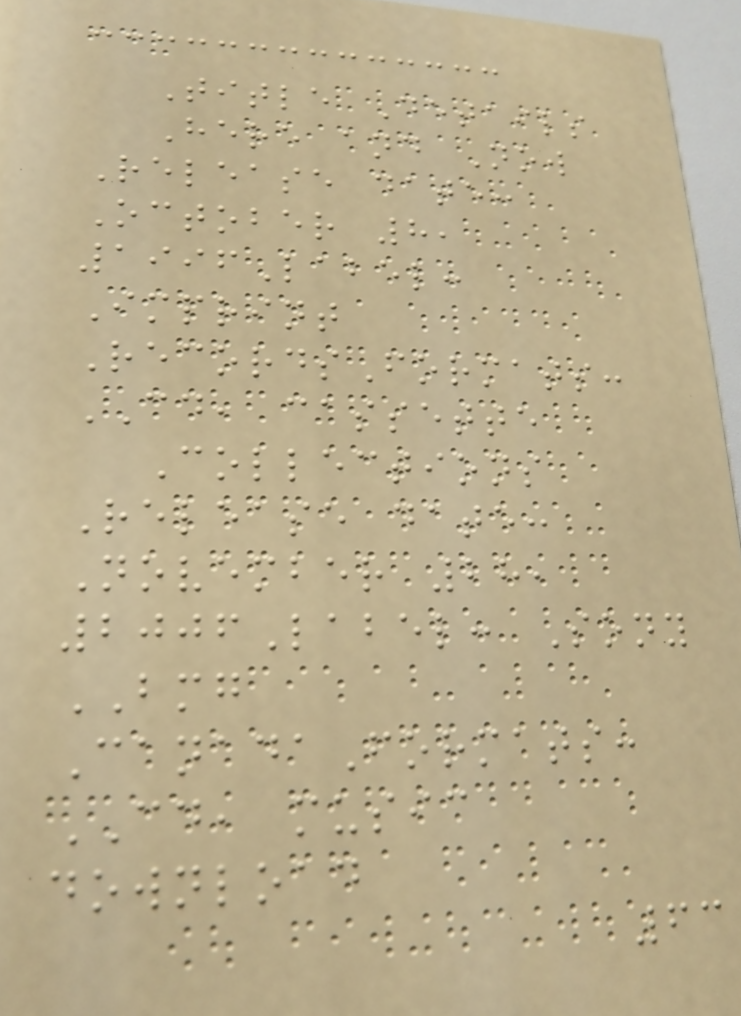Title Details
Here and Now
Release date:
October 8,
1996Label:
Imprint
RecordsFormats:
CD, cassette
Collections
Release date:
November 28,
2006Label: Sony
BMG
CanadaFormats:
CD, music
download
63
